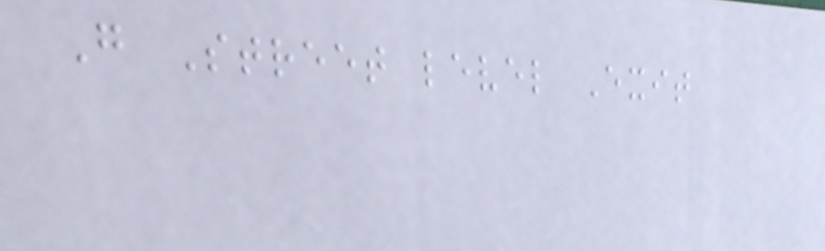G Street level Exit
